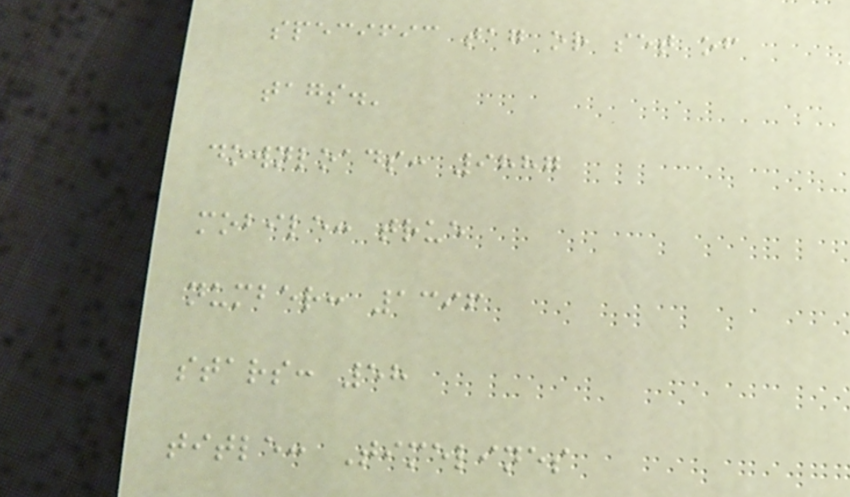specific tag or set of
tags.'
downloads: 9887
mobile: true
number: 1396
stars: 58
title: Timelines
